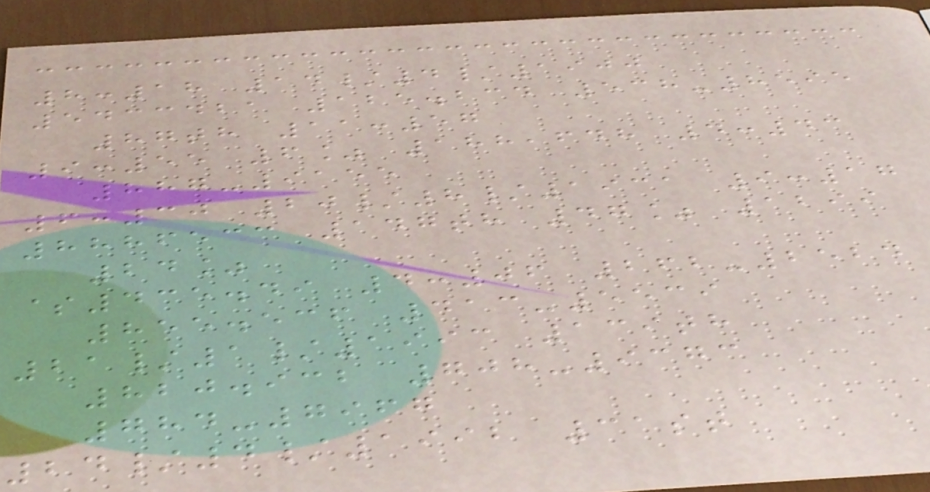8:18 14/4/1900
5433421 125.234 538-8595
87th 11:57
9:55 6% 188,648 4:43
887-9155
6:30 20/8/1931 9:17
8886533 147th 47% 1299
24%
$435.49 4:06 262-2524
855.536 413-5539
21/1/1993 139th
820.932 708-9373
784-7967
24/4/1992 31st
